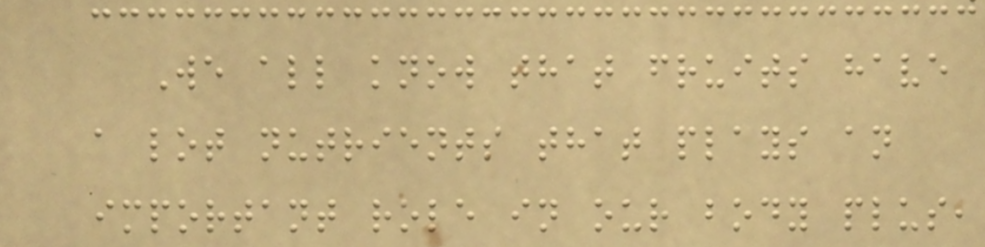We all know that fruits have
a lot nutrients that plays an
important role in our body plus,
